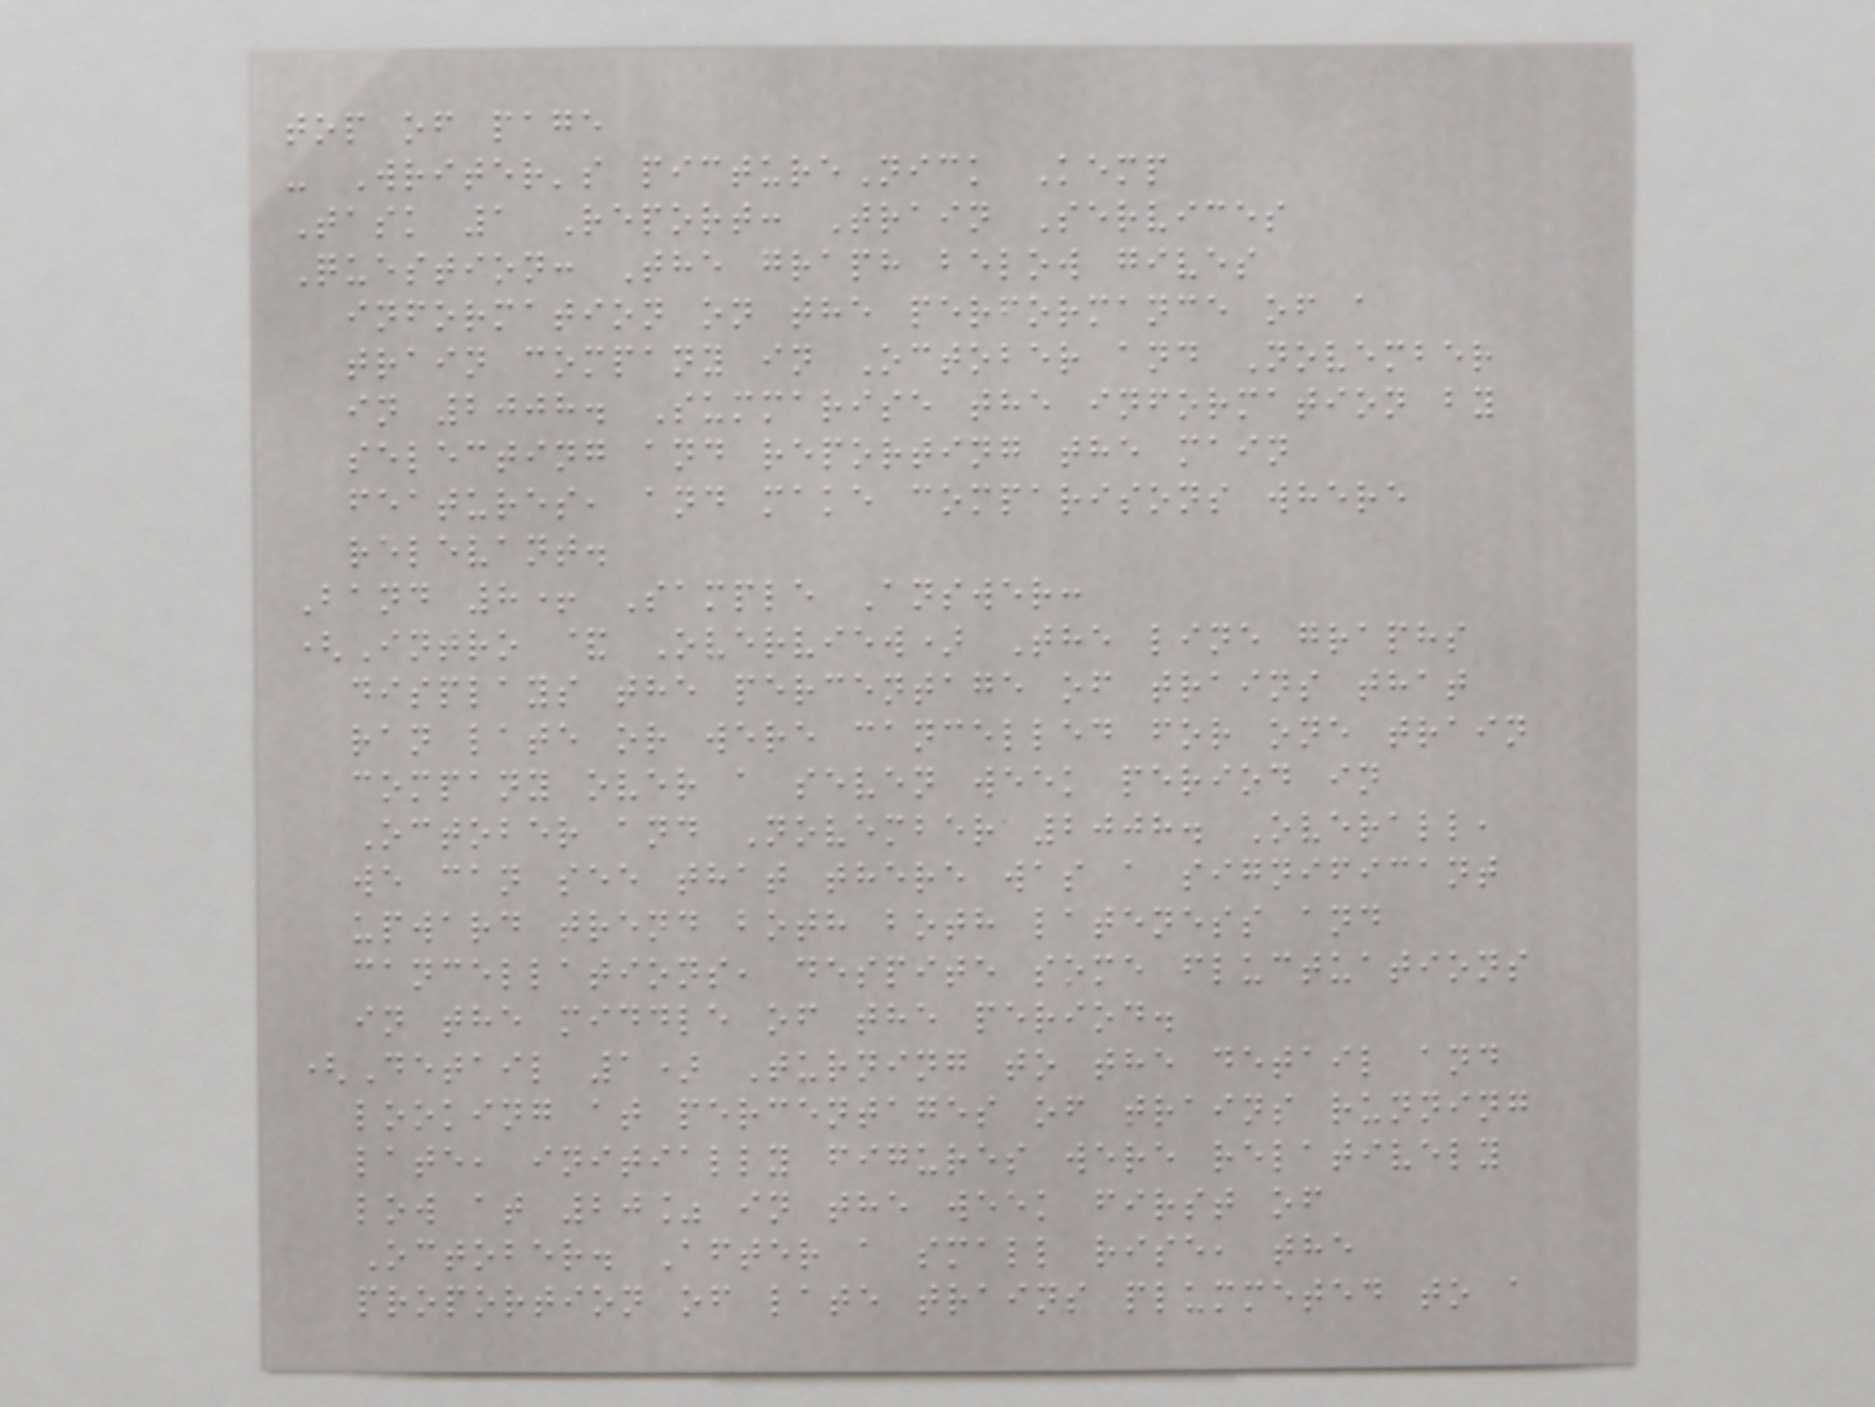top of page
- Writer's pictureNick Kemp
Task 1 Report: Train Services
Question: The graph below gives
information on the performance of a
train company in October and November
in 2008. Summarise the information by
selecting and reporting the main
features, and make comparisons where
relevant.
Band 8+ Sample Answer:
(Intro & Overview) The line graphs
displays the percentage of trains that
ran late or were cancelled for one train
company over a seven week period in
October and November 2008. Overall,
we can see that there was a significant
upward trend both both lateness and
cancellations, despite some fluctuations
in the middle of the period.
(Detail 1) Turning to the detail and
looking at percentages of trains running
late, initially figures were relatively
low at 20% in the week first of
October. After a small rise, the
proportion of late trains plummeted to a
